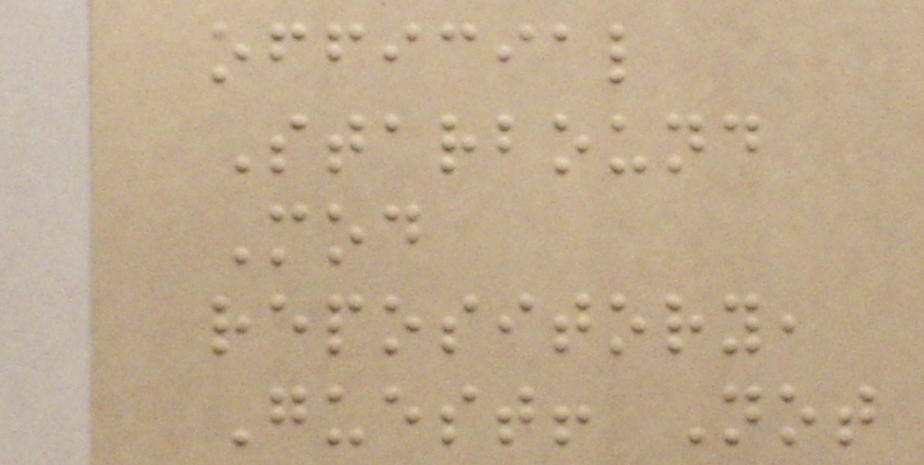official
Starbound
Mod
repository,
Guest! Not
